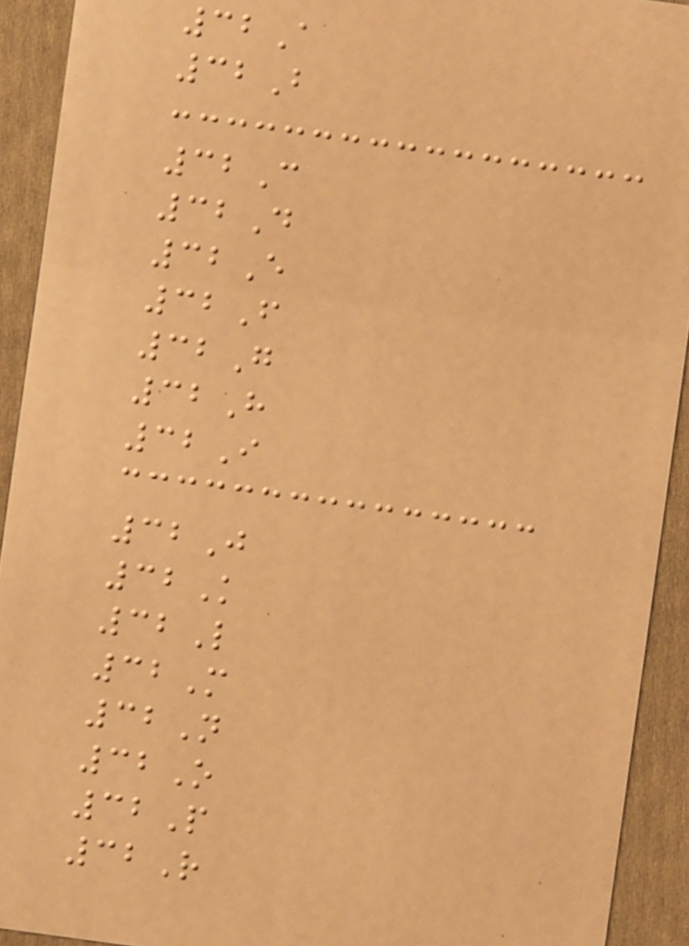32A
32B
32C
32D
32E
32F
32G
32H
32I
32J
32K
32L
32M
32N
32O
32P
32R
